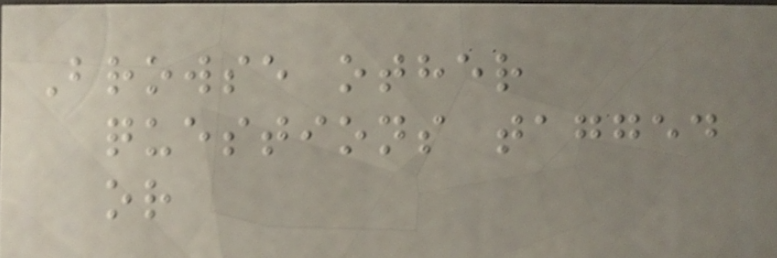Browse other
questions tagged
or
